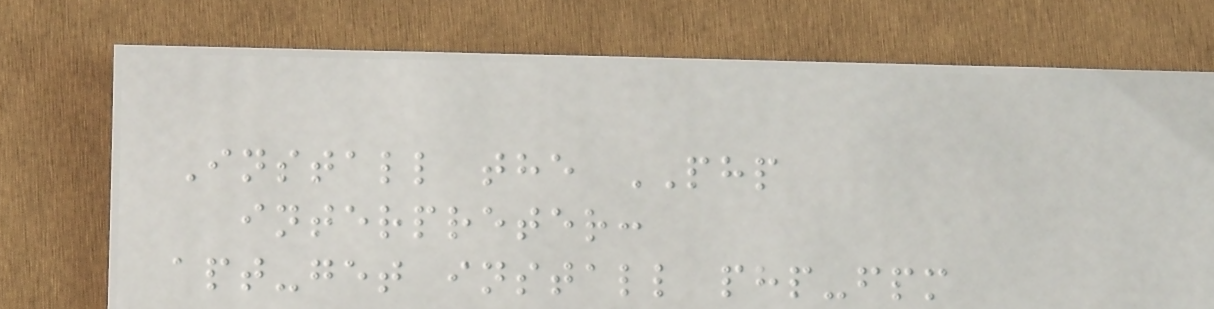Install the PHP
interpreter:
apt-get install php-fpm
